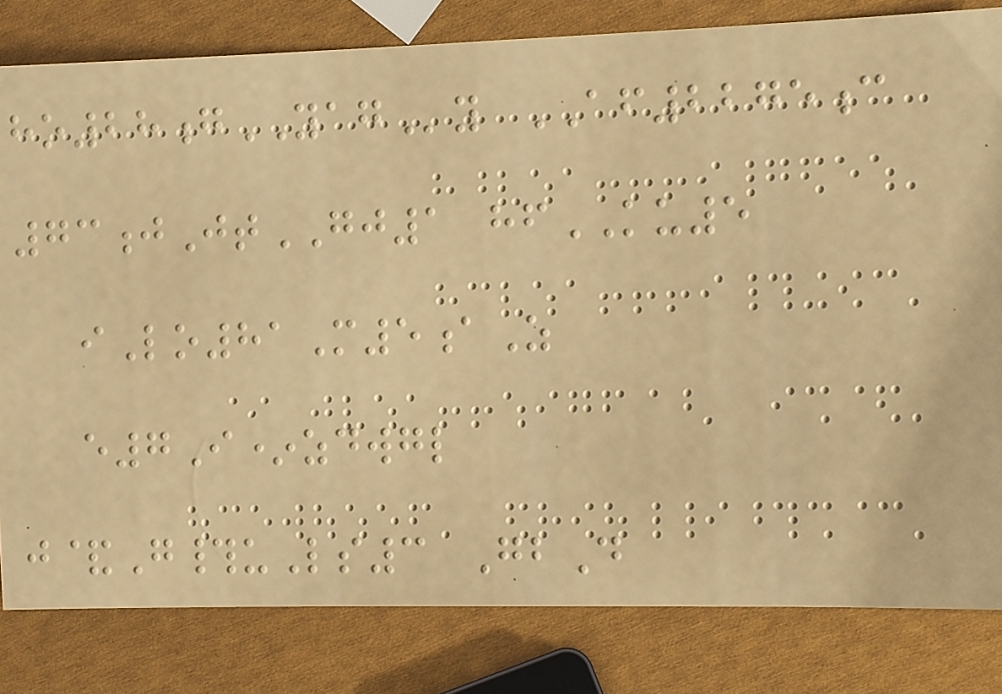ho28gYAGy AF2275c
73jJtGJ1 hfKU5
iLo81M5aZ
e7I*zdwgl
j&G#uLs3 GbD
